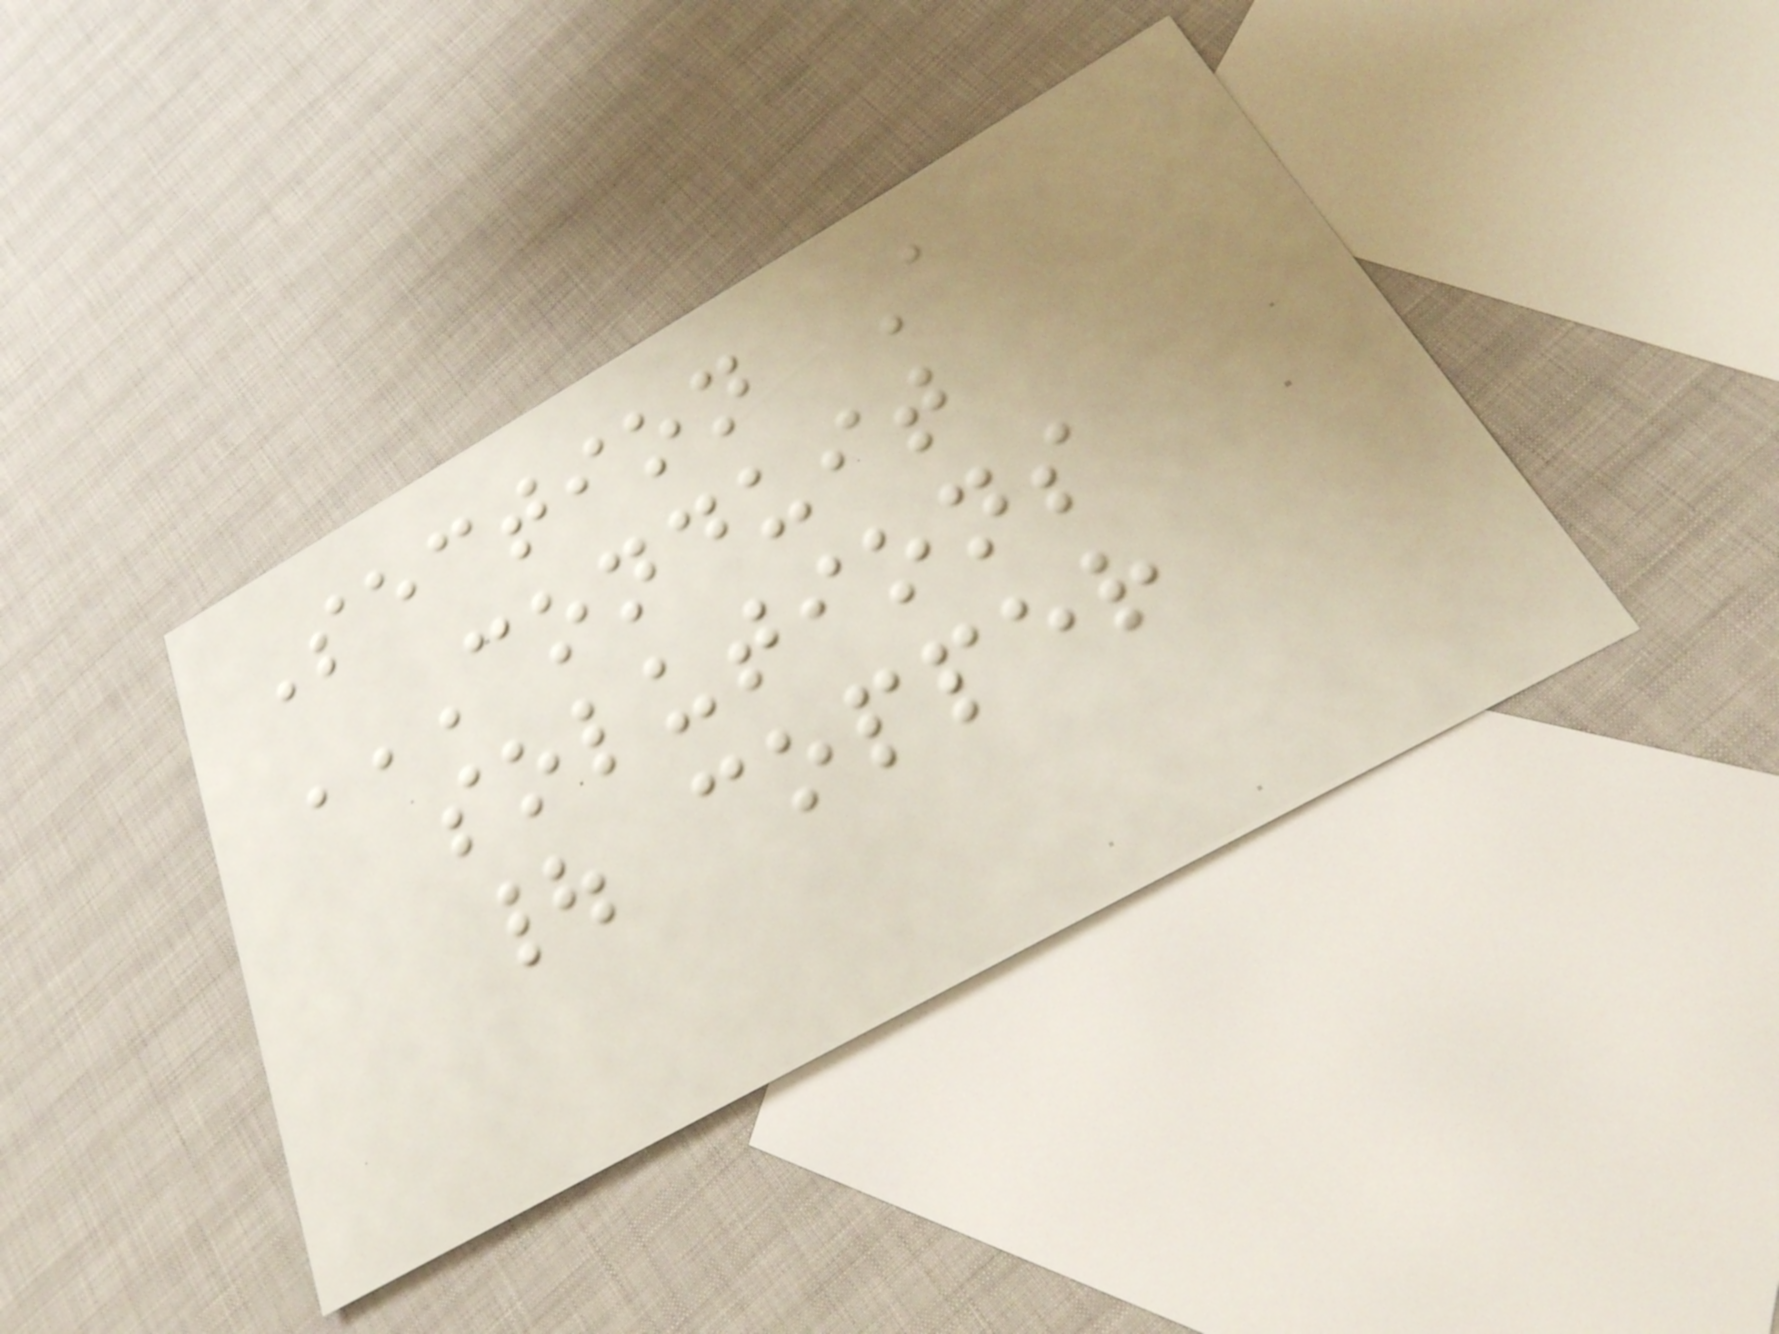Section A
CONDUIT
SOLUTIONS
| COPPER
